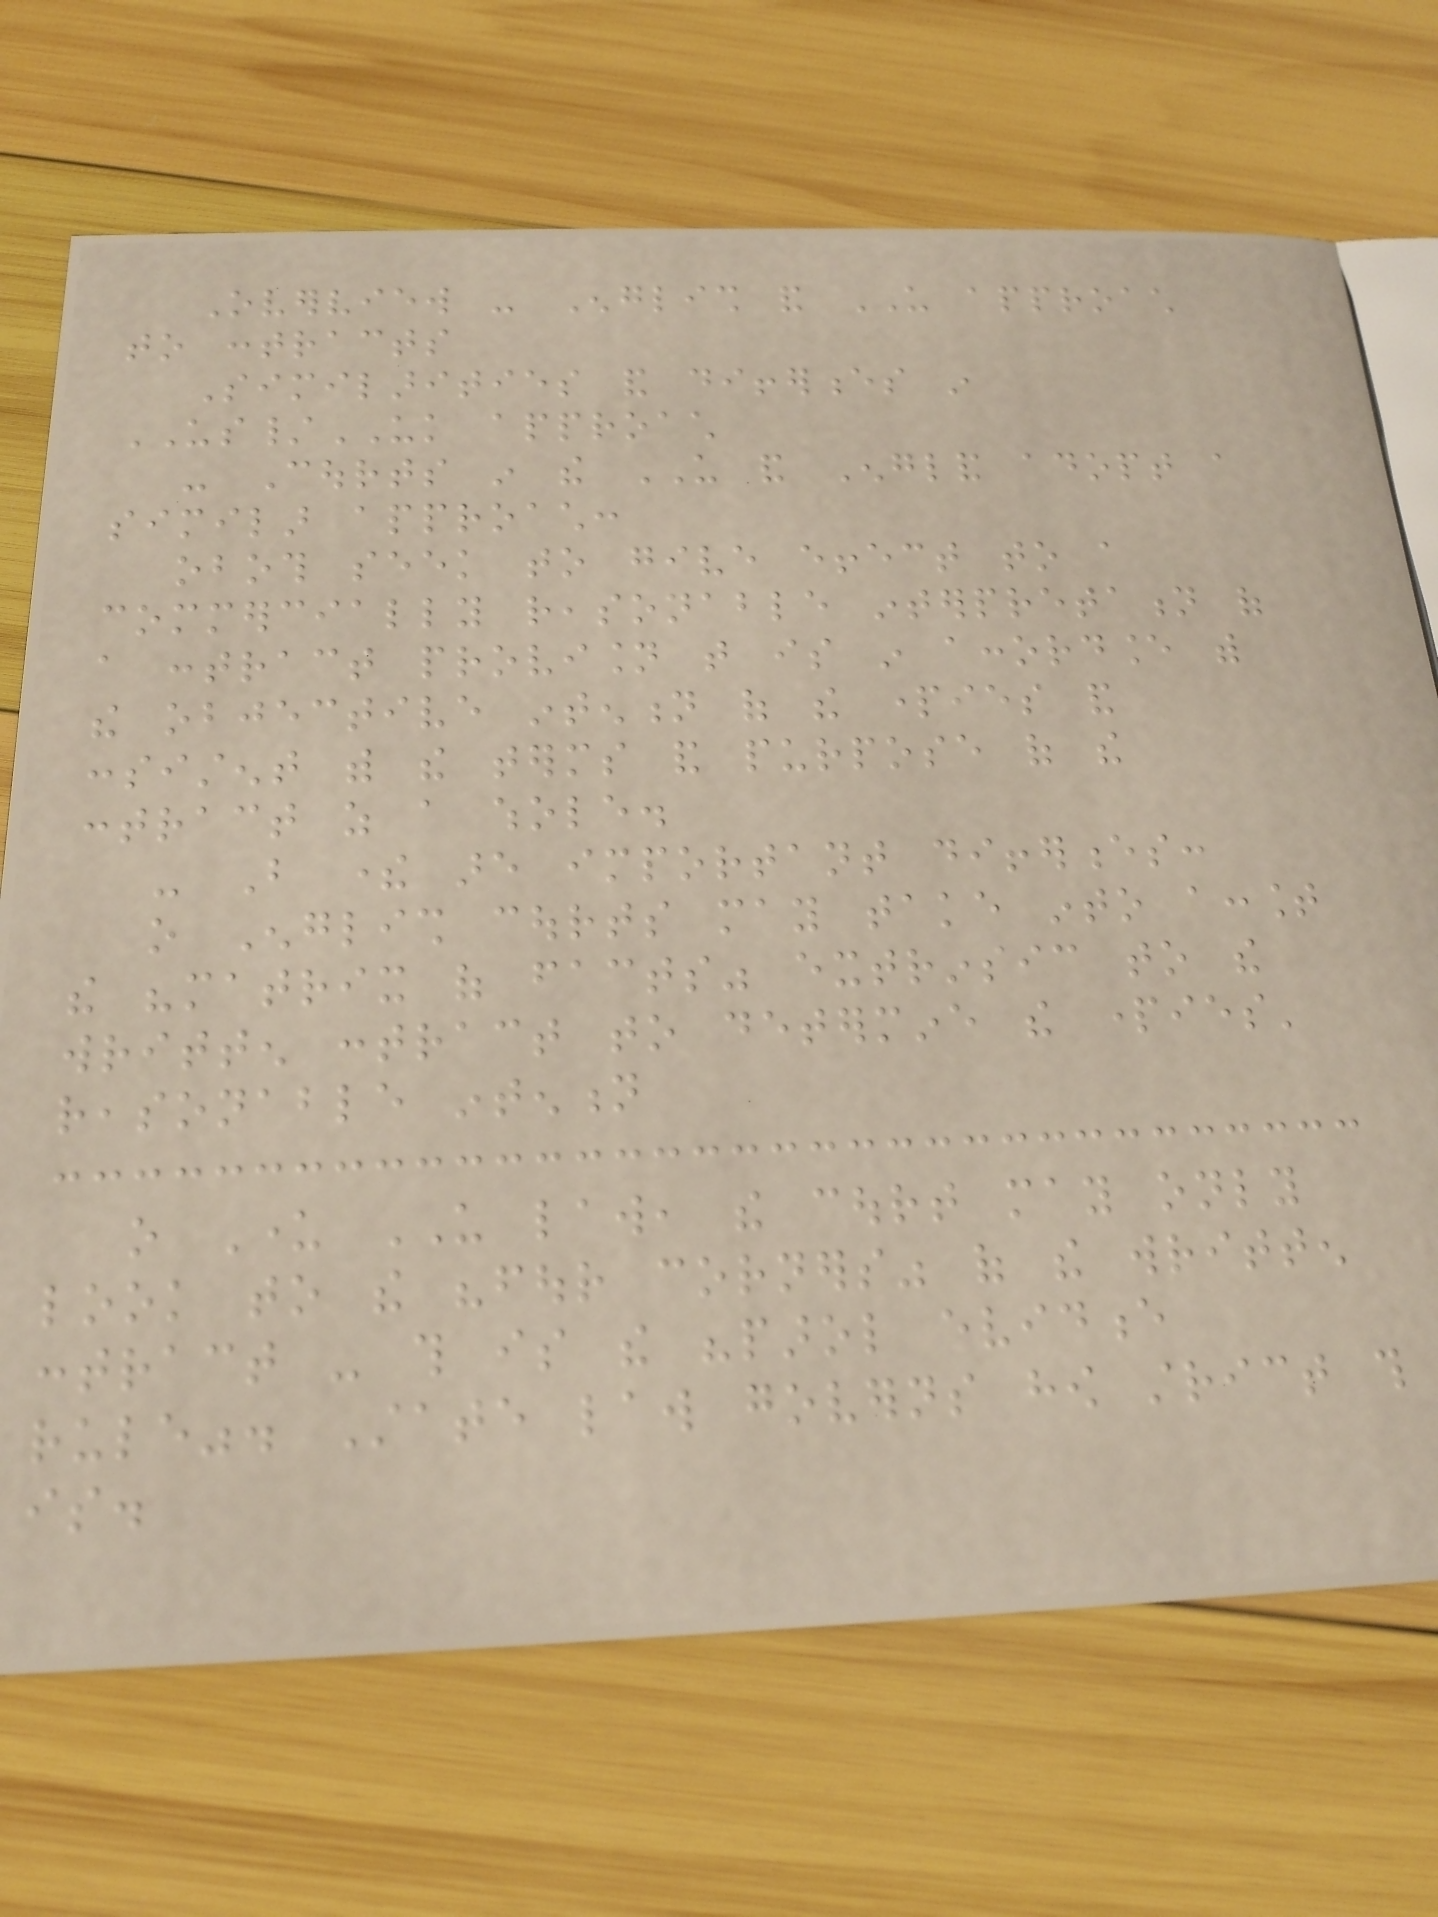Overview - English and US approach
to contracts
Similarities and differences in
US/UK approach
- Courts in the US and England adopt a
similar approach:
oboth seek to give effect to a
commercially reasonable interpretation of
a contract provision that is in accordance with
the objective intention of the parties and
consistent with the terms and purpose of the
contract as a whole.
- But there are important differences:
o English courts may take into account
the "matrix of facts" extrinsic to the
written contract to determine the parties'
reasonable intention
o Under US law, the court may only
look to the "four corners" of the written
contract - this is the "parol evidence
rule". State law governs how strict this
is.
